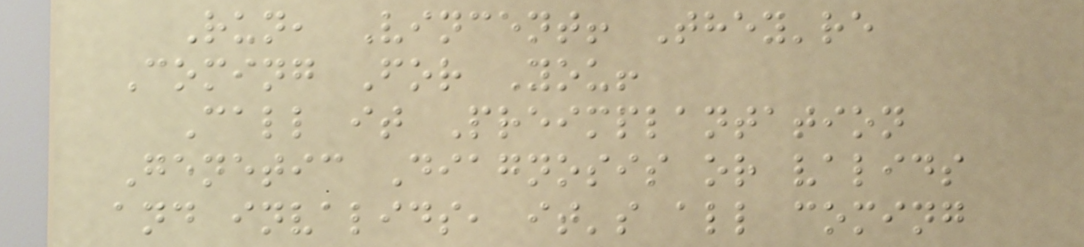Run, Vincent! They're
Coming For You!
Call it Preimplantation
Genetic Diagnosis or valids
and invalids, it's all coming
